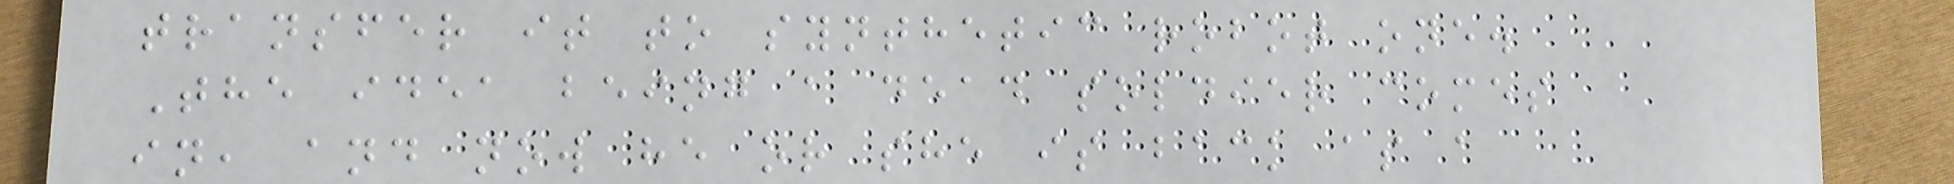transfer it to synthetic robot one.
The idea being a dead soldier comes
in, and now he or she is back as a
